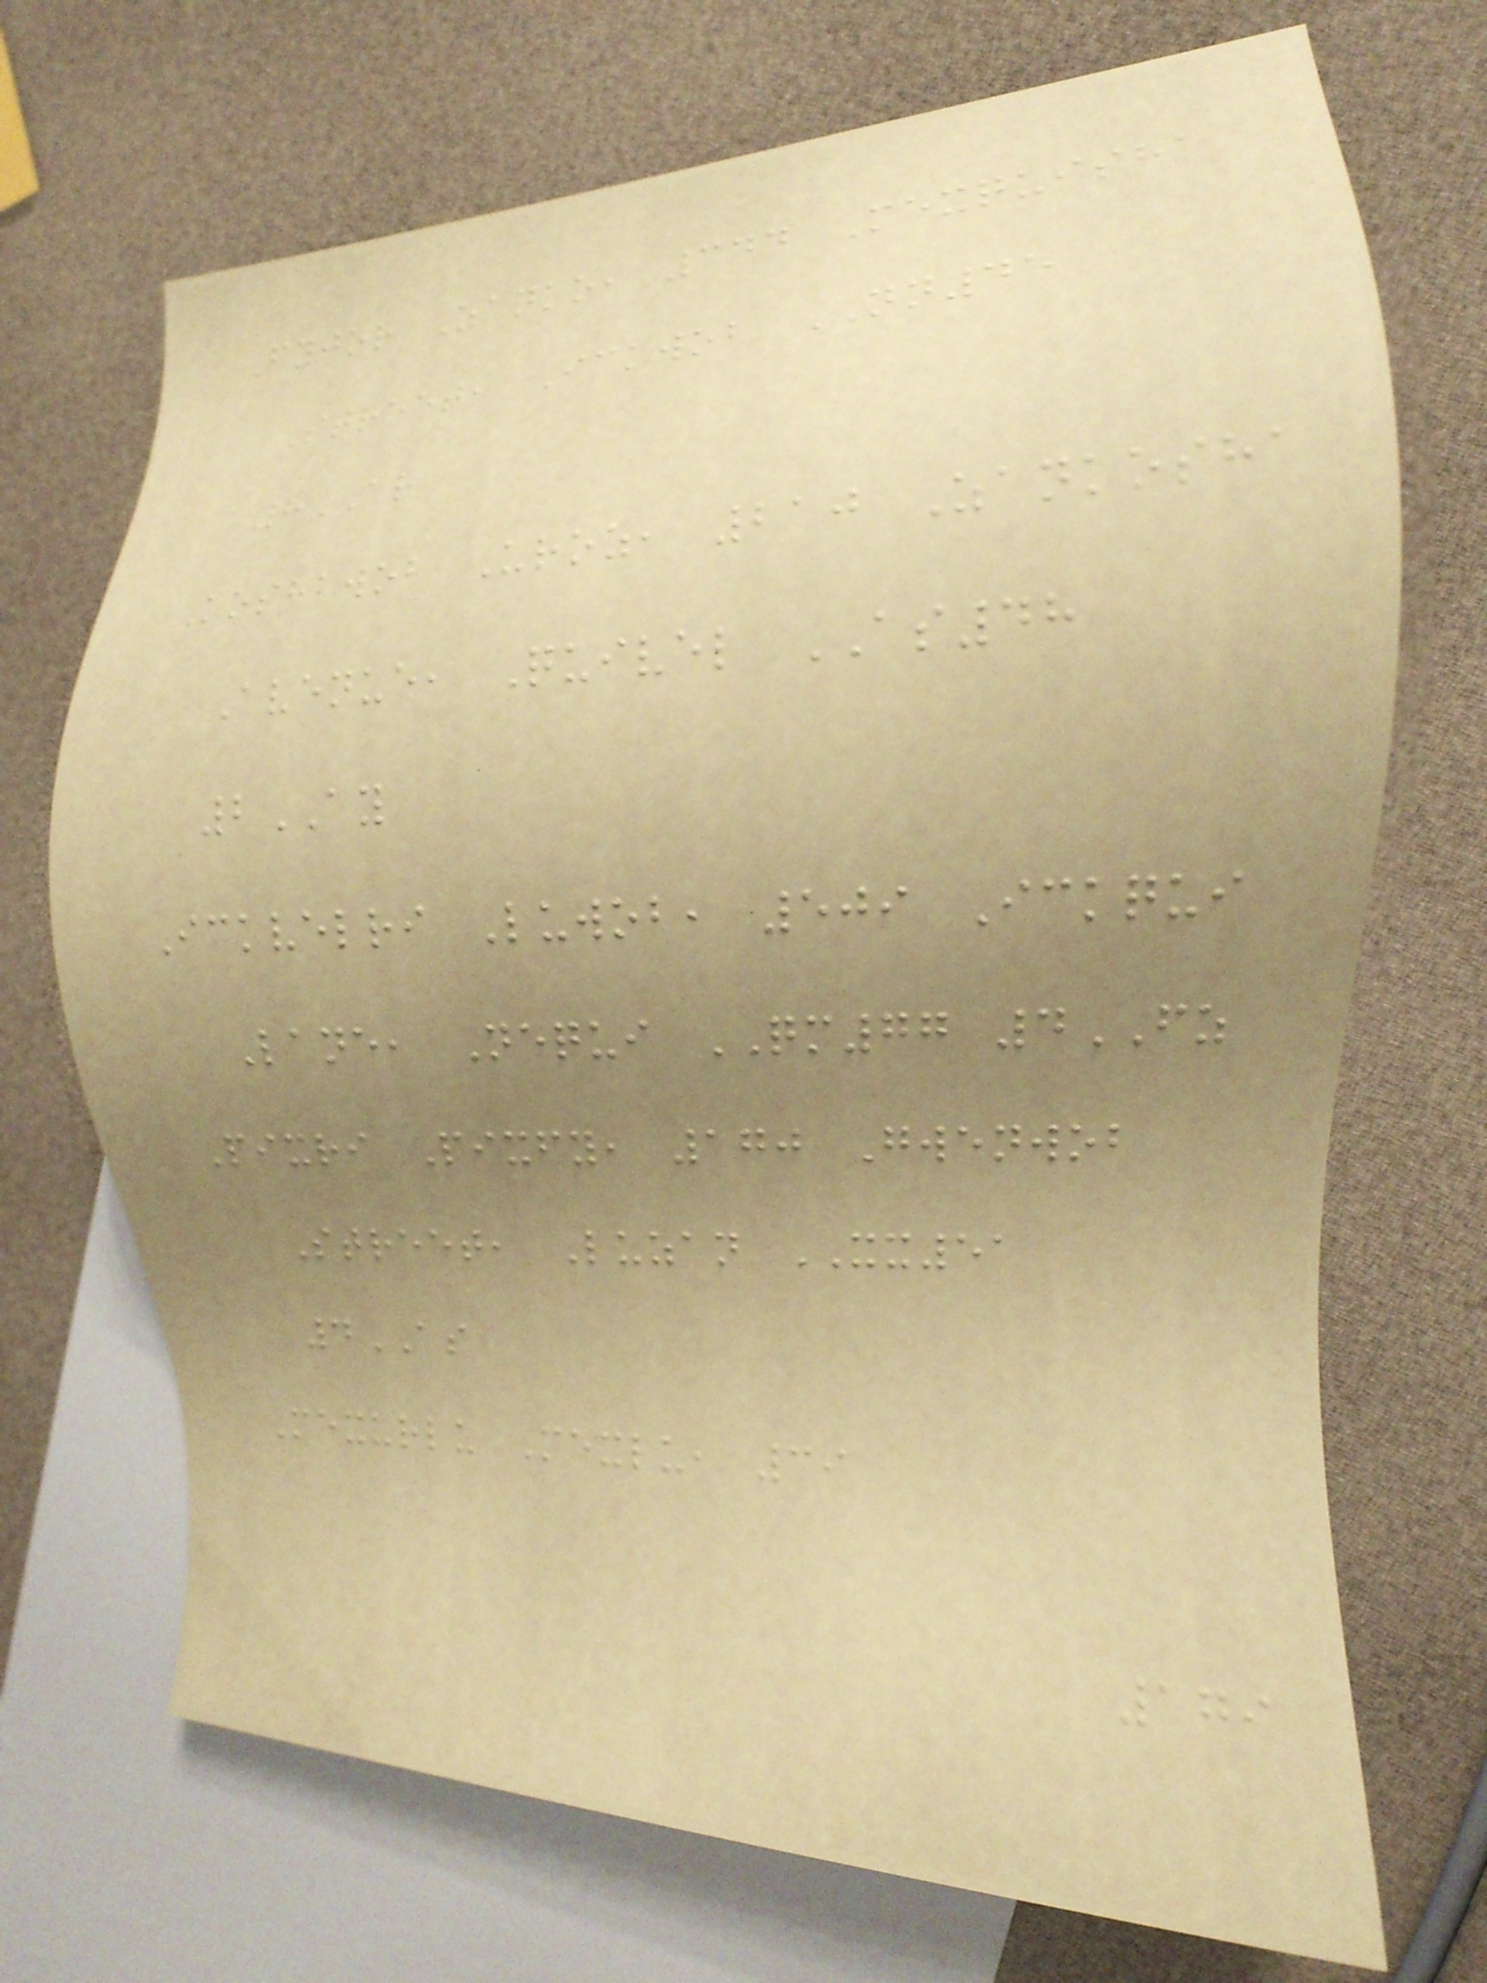Fyjor Zanko, 344 Mexquisha
Street, Ickwob NN45
8AR
Koshawob Uroz, 210 Zankosha
Avenue, Quivel AS48
2AY
Ickvelri Luwob, 509 Ickqui
Lane, Nequi QM77 4FZ
Pixri Pixfy, 170 Gwenwob
Street, Luzan XX51
4AS
Mexurlu Mexlu, 39
179
